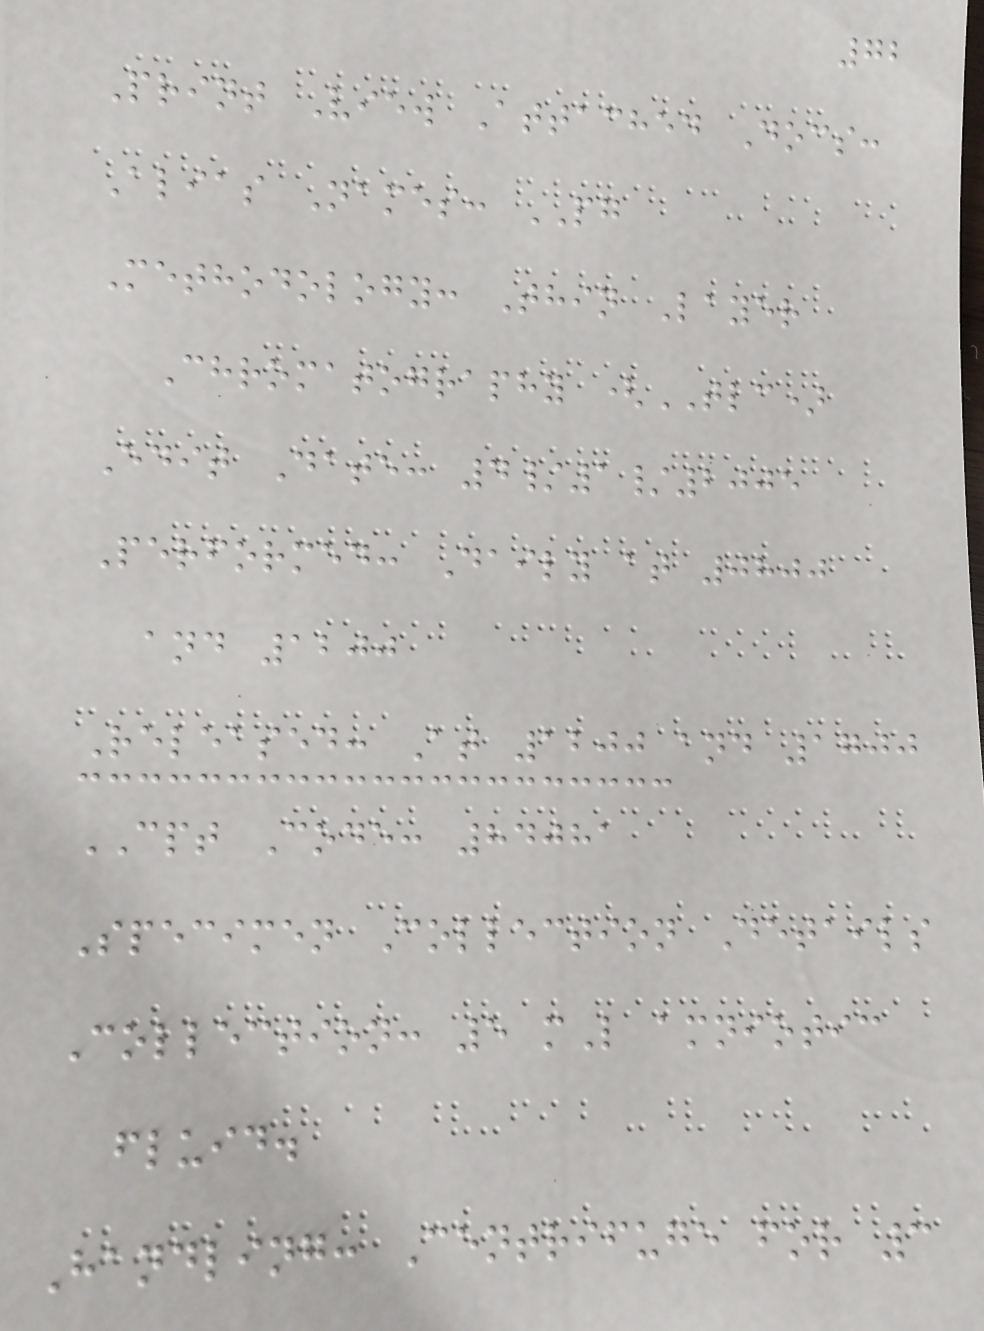72
Print View Attached Docs:
Alias Names: PG
Methodology: Thin Layer
Chromatography (TLC)
Edit Date: 4/1/2005
Performed: Daily at 0800
and 1200
Released: At 1200 and 1700
CPT Code: 84081
Specimen Collection Details
Collection: 5 mL amniotic
fluid.
Handling: Centrifuge for 3
